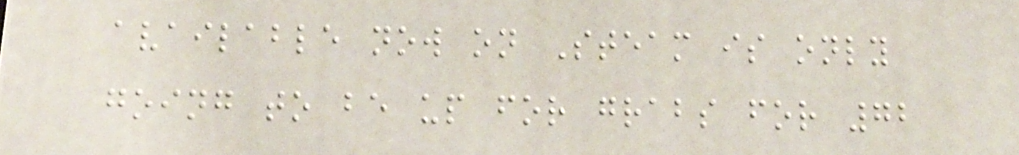available now on Steam is only
going to be up for grabs for 72
